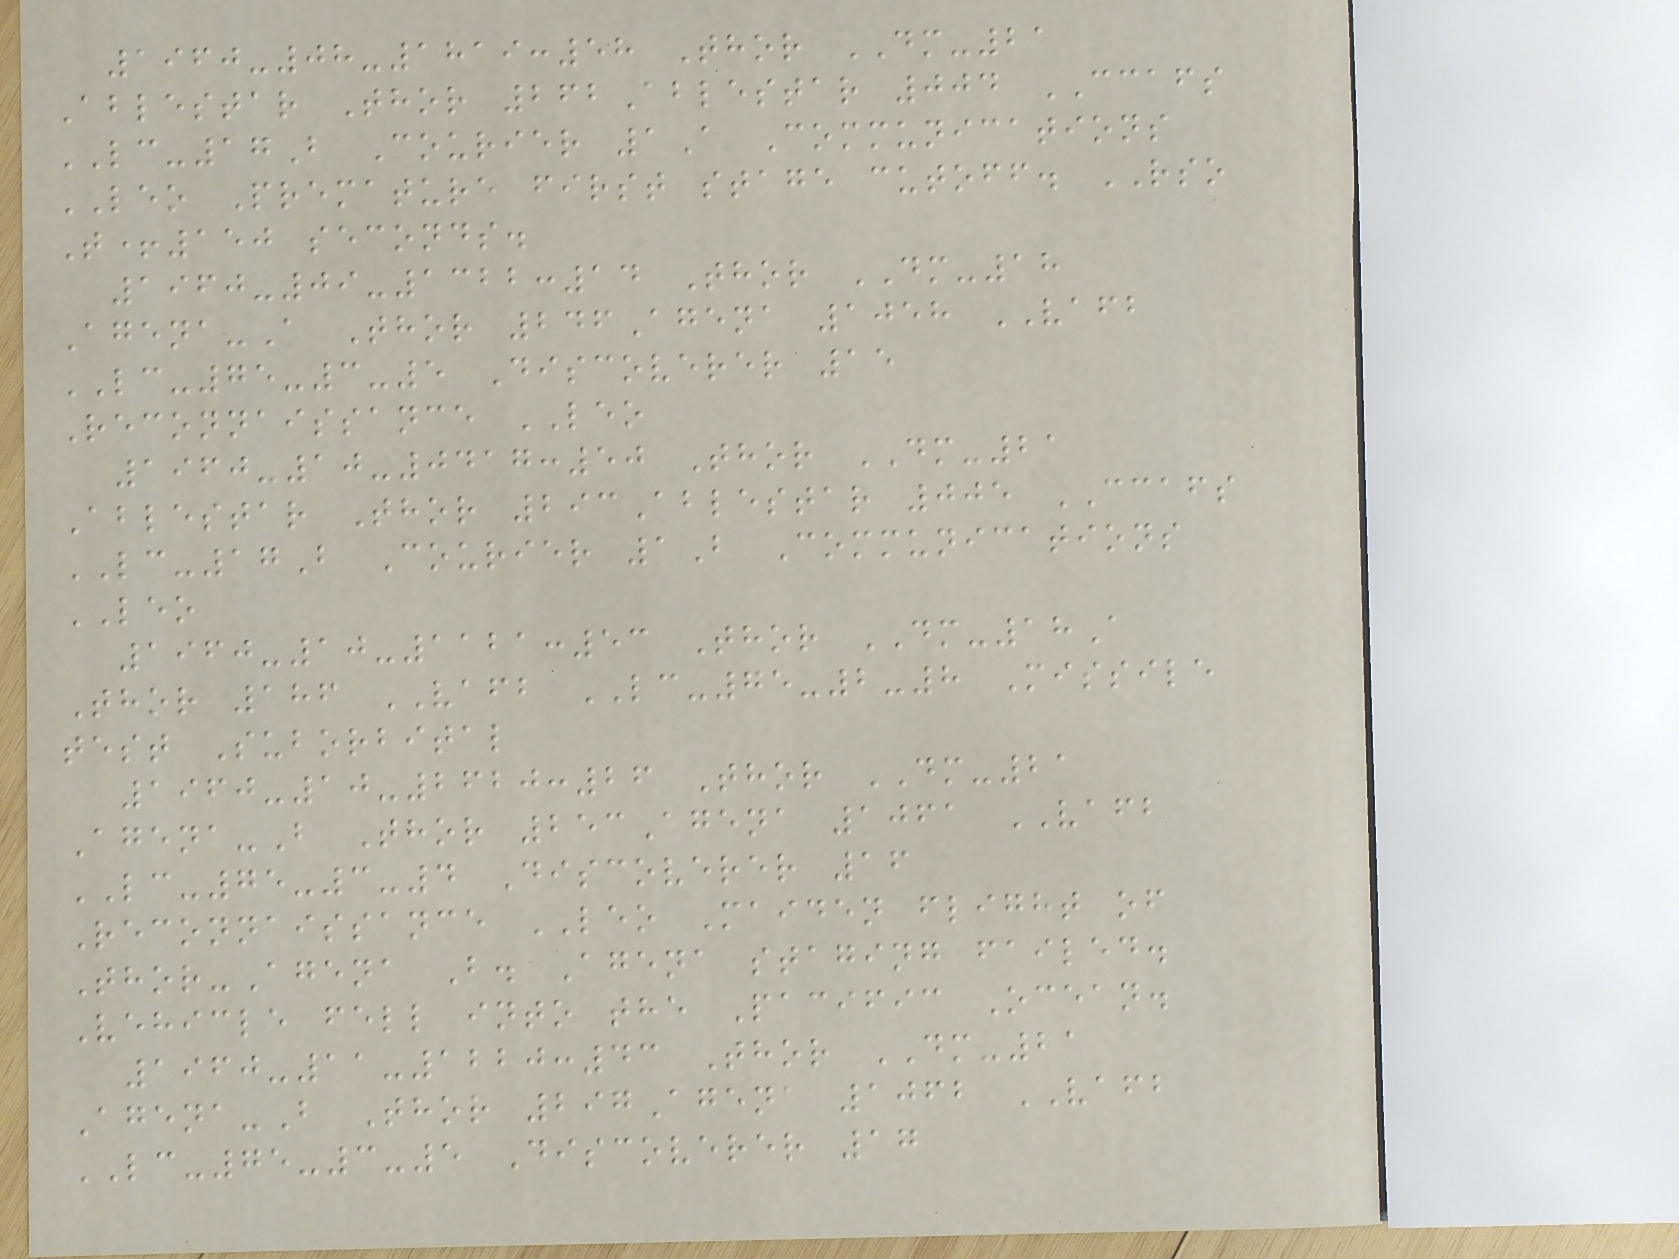1960-08-1819:58 Thor DM-21
Ablestar Thor 262Ablestar 004 CCAFS
LC-17B Courier 1A Communications
LEO Premature first stage cutoff. RSO
T+150 seconds.
1960-09-1322:14 Thor DM-18
Agena-A Thor 246Agena 1058 VAFB
LC-75-3-5 Discoverer 15
Reconnaissance LEO
1960-10-0417:50 Thor DM-21
Ablestar Thor 293Ablestar 005 CCAFS
LC-17B Courier 1B Communications
LEO
1960-10-1121:53 Thor DM-18A
Thor 186 VAFB LC-75-2-8 Missile
test Suborbital
1960-10-2620:26 Thor DM-21
Agena-B Thor 253Agena 1061 VAFB
LC-75-3-4 Discoverer 16
Reconnaissance LEO Maiden flight of
Thor-Agena B. Agena staging failed.
Vehicle fell into the Pacific Ocean.
1960-11-1220:43 Thor DM-21
Agena-B Thor 297Agena 1062 VAFB
LC-75-3-5 Discoverer 17
